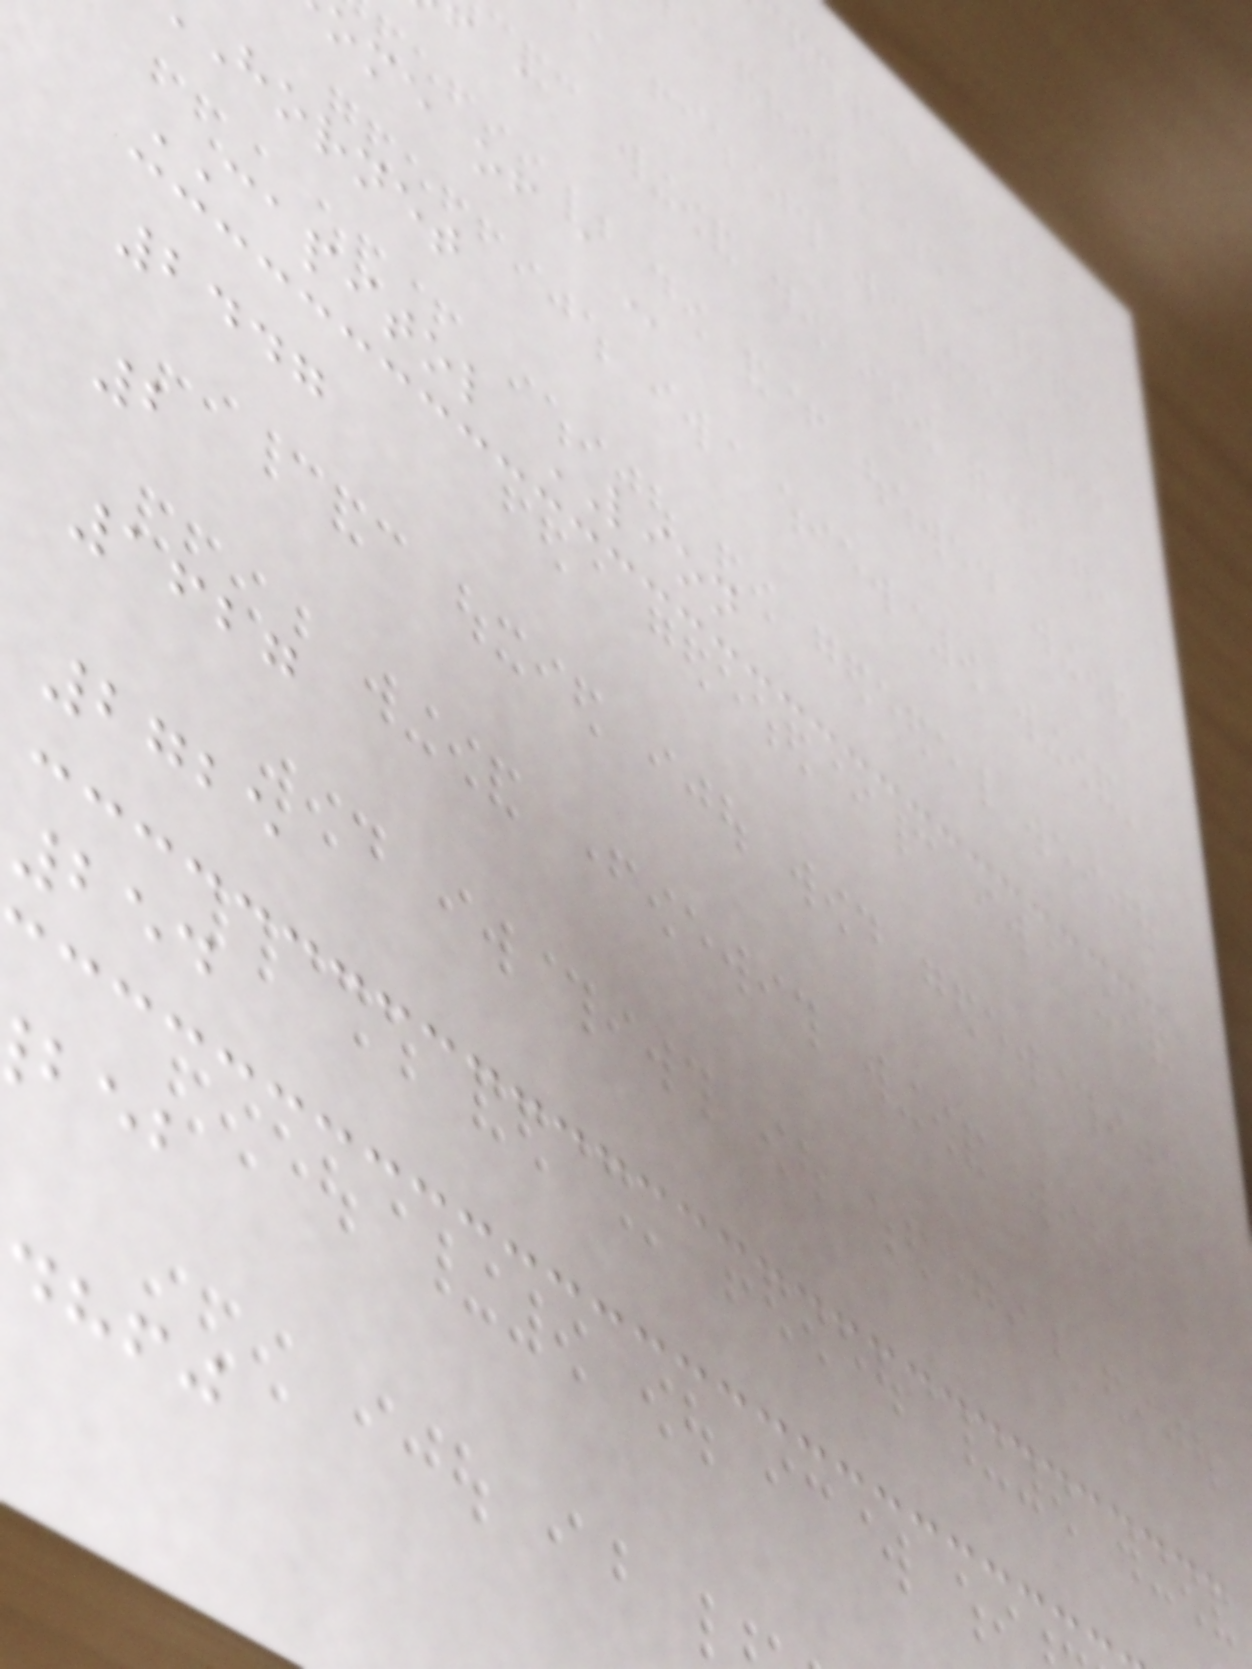ome of
hornet
CAPITOL LION
2447
2
1627
2725
254
dhfj
